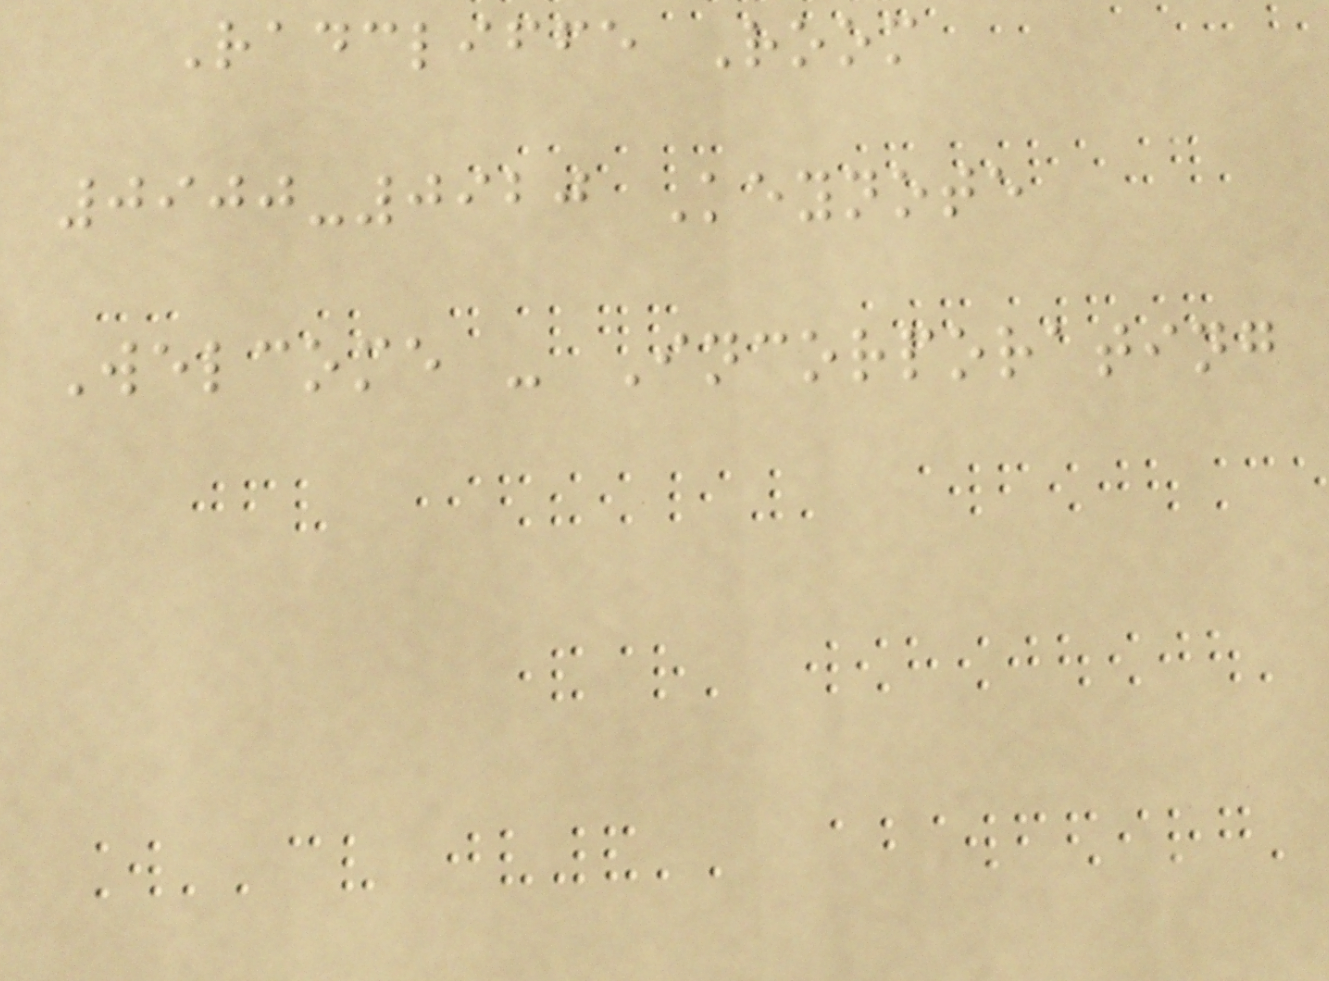Radcliffe Room
0900-0920 Keynote
Welcome - Incorporating
